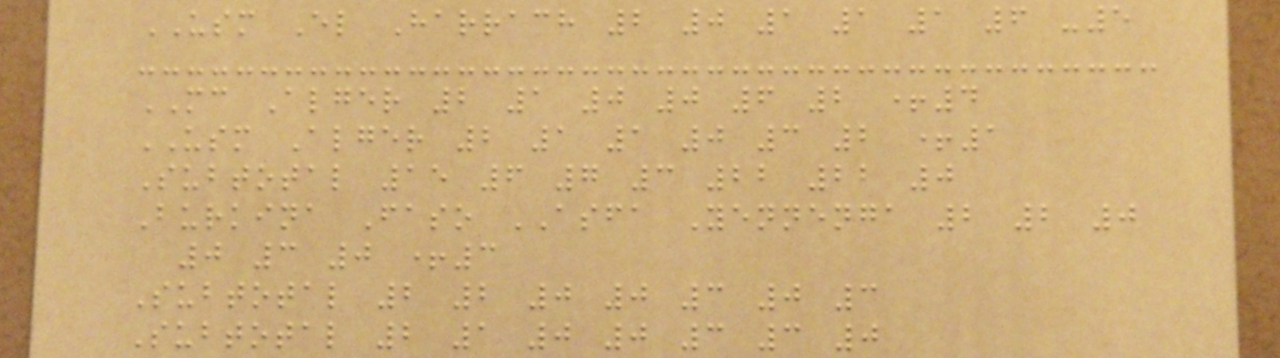USM El Harrach 2 0 1 1 1 6 -5
MC Alger 2 1 0 0 6 2 +4
USM Alger 2 1 1 0 3 2 +1
Subtotal 15 6 7 3 22 22 0
Burkina Faso ASFA Yennenga 2 2 0
0 3 0 +3
Subtotal 2 2 0 0 3 0 3
Subtotal 2 1 0 0 3 3 0
